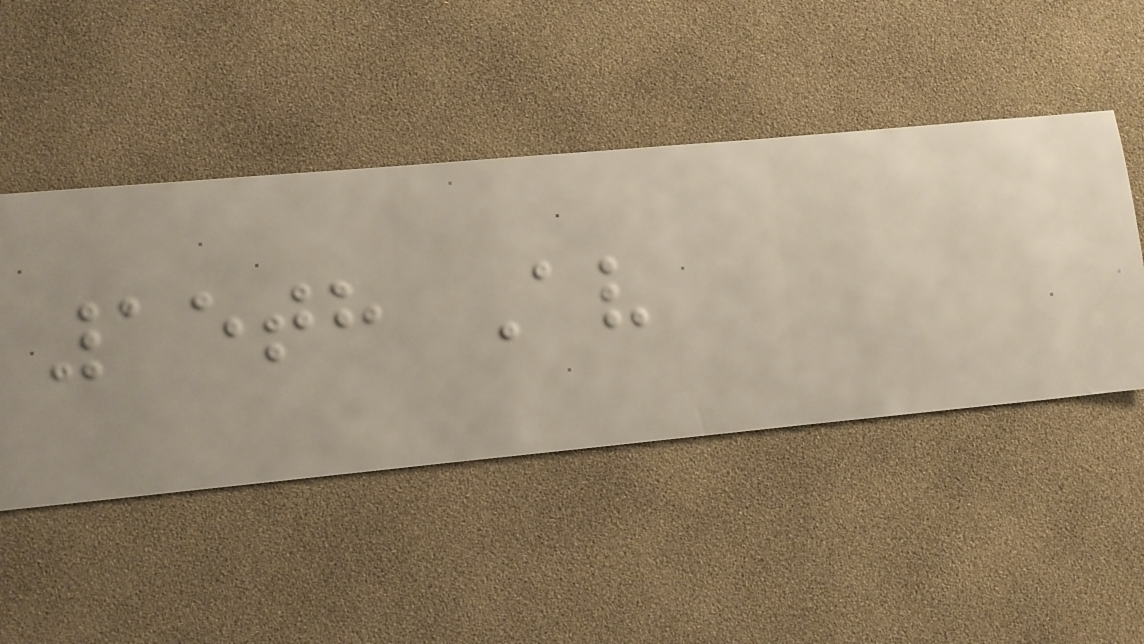15th Av
